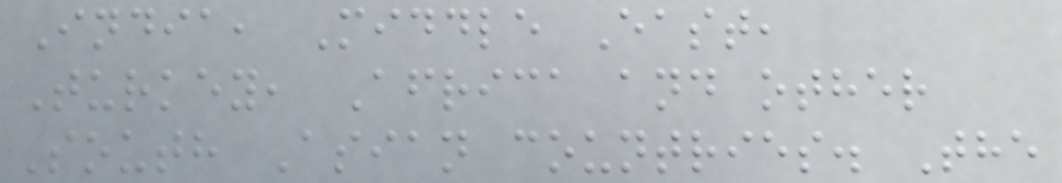India, Middle East,
Turkey, Africa and other
South Asian countries. The
